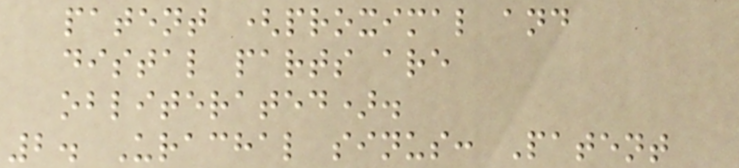patent (proximal and
distal parts are
obliterated).
2. Urachal sinus: Patent
